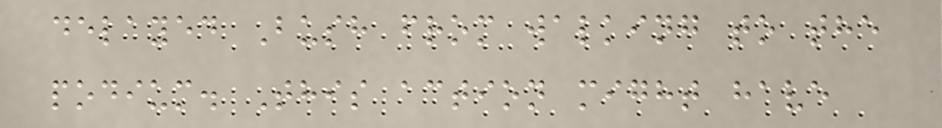delayed Bush from walking to the
podium. This action might have
